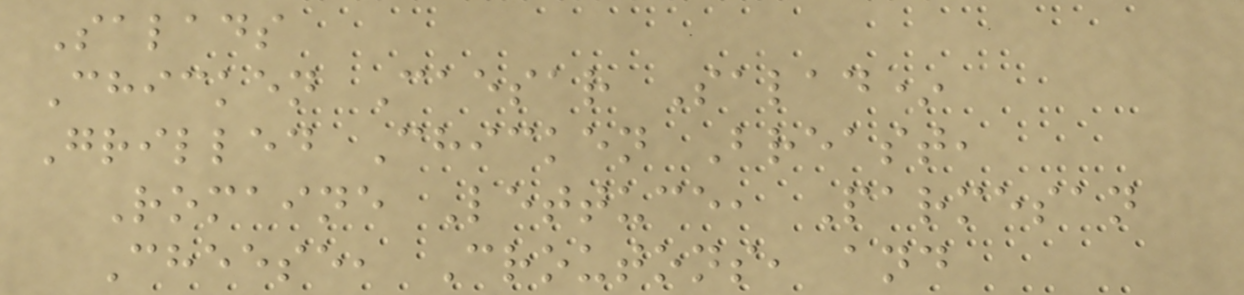Salads
Chicken Caesar Salad*
Grilled Chicken Breast,
Romaine Lettuce, Parmesan
Cheese, Croutons, and
